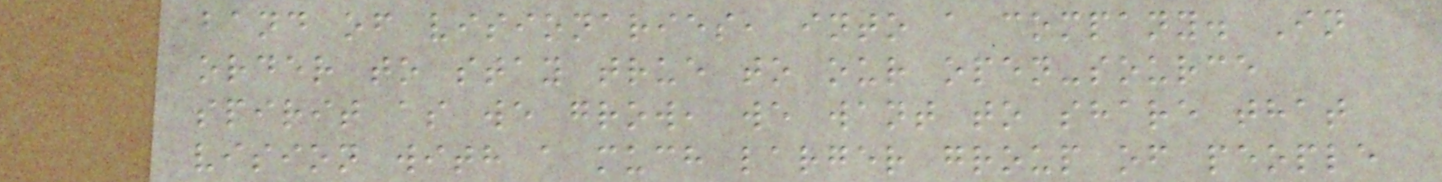band of visionaries, into a company. In
order to stay true to our open-source
spirit as we grow, we want to share that
vision with a much larger group of people
